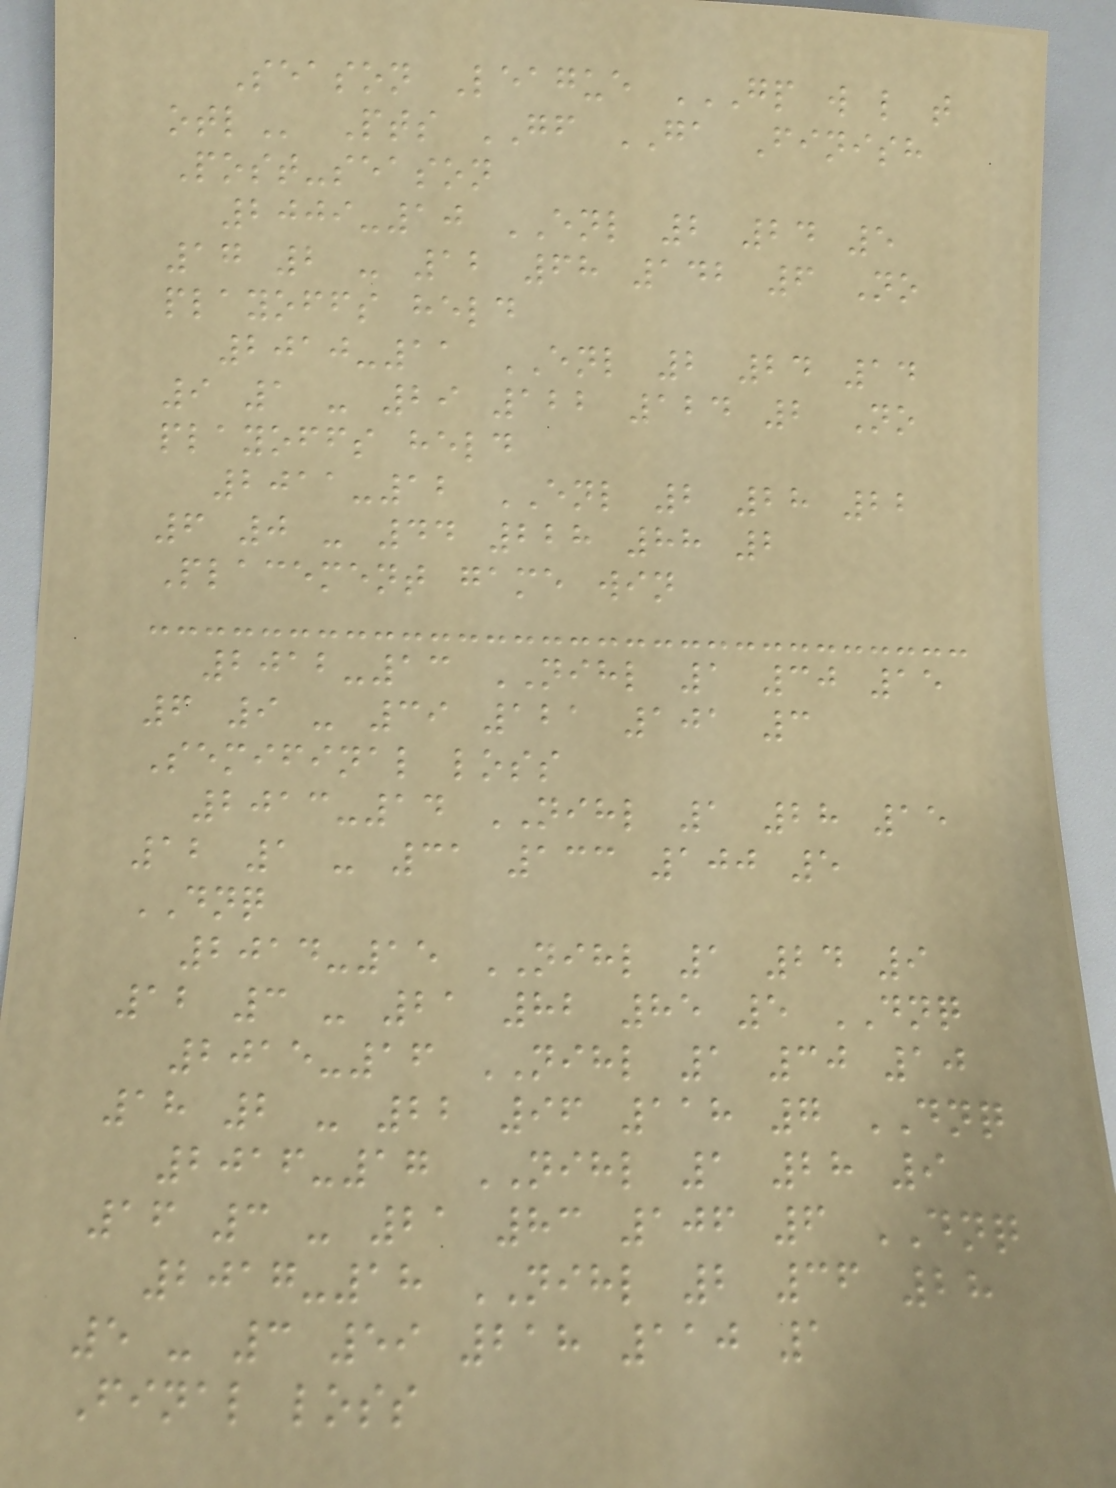Season League GP W L T
OTL Pts GF GA Finish
Post-season
2009-10 ENL 2 24 5
17 2 - 12 68 142 6 No
playoffs held
2010-11 ENL 2 24 14
9 1 - 29 122 124 2 No
playoffs held
2011-12 ENL 2 28 22
6 0 - 44 228 88 2
Placement game win
2012-13 NIHL 1 30 15
6 9 - 39 121 101 3
Semifinal loss
2013-14 NIHL 1 28 15
12 1 - 31 133 100 5
DNQ
2014-15 NIHL 1 24 9
12 3 - 21 82 85 5 DNQ
2015-16 NIHL 1 30 10
18 2 - 22 96 118 7 DNQ
2016-17 NIHL 1 28 9
16 3 - 21 83 106 6 DNQ
2017-18 NIHL 2 36 28
5 - 3 59 218 110 1
Final loss
